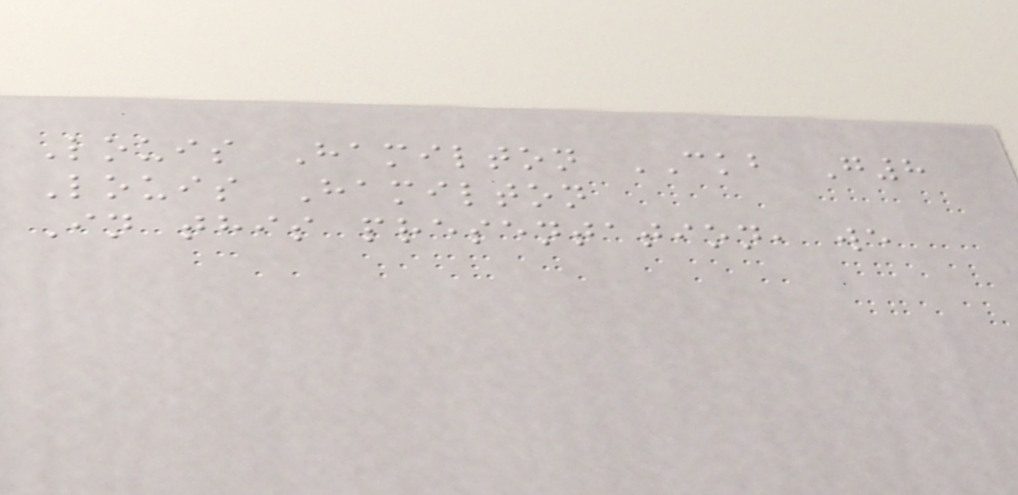Louis Hamilton CKB G8
Louis Hamilton
In this presentation, we
